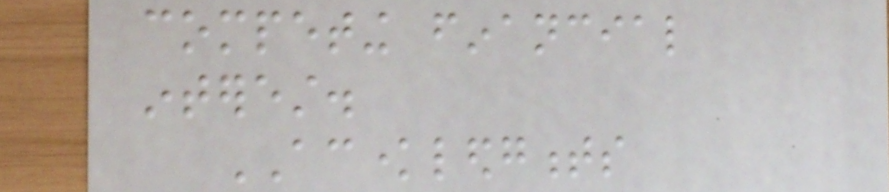competing financial
interest.
ACKNOWLEDGMENTS
